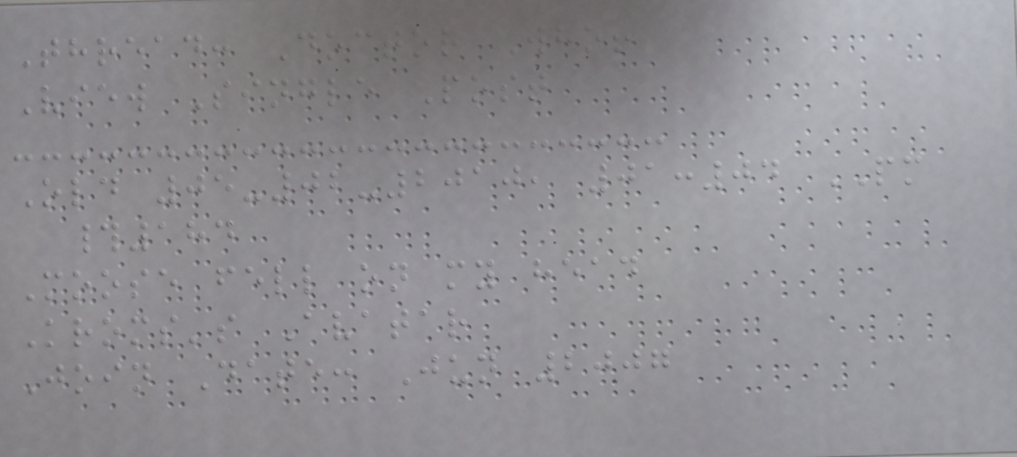Thread: Doctor Who!
View Single Post
Old 05-02-2010, 01:04 PM
#184
Moose fell on my head
Kroms's Avatar
Join Date: Jun 2007
